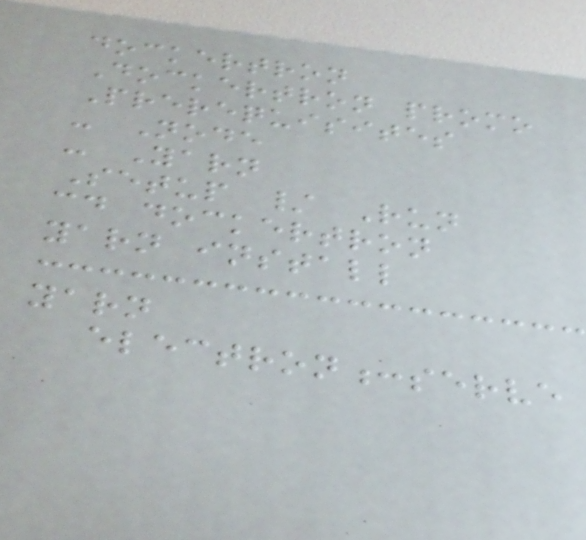dockertron
Dockertron promo
Prerequisites
- Node
- Yarn
Setup / Run
cd dockertron
yarn install
yarn
electron:serve
